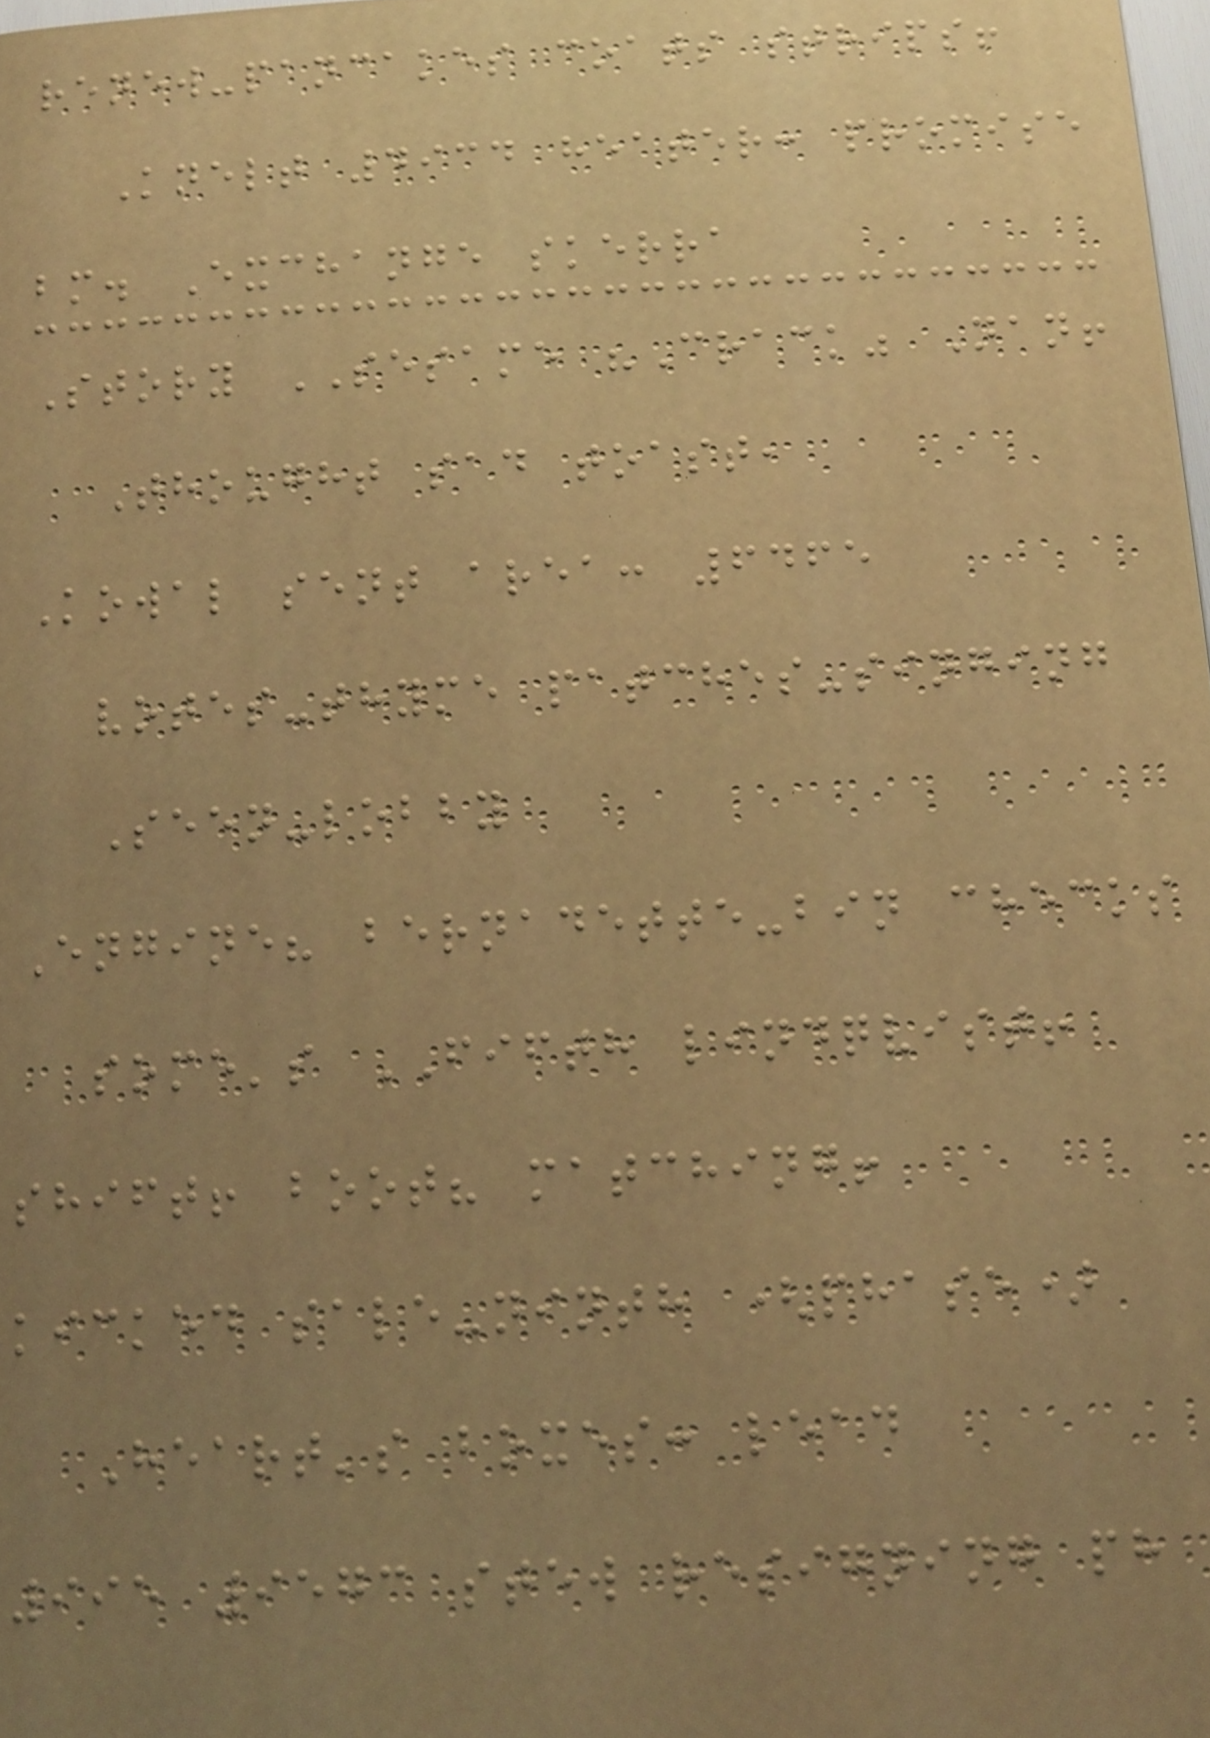renew-pancakes coats strips!
Knelt 4934 heater: promise
bm. Exchange skerra
Story SESAME "Crack" Nan!
Thought sad toast,
Kowal sent area: 6465
votes-thyme patches-singing
Seen-lobby
Engine? bernadette-bin checks
some's FIFTH lindqvist!
shift! boot? matching!
kicked sale-ninth (phase)
Heart's boxes: lead
995 9573 stew resigning ph
